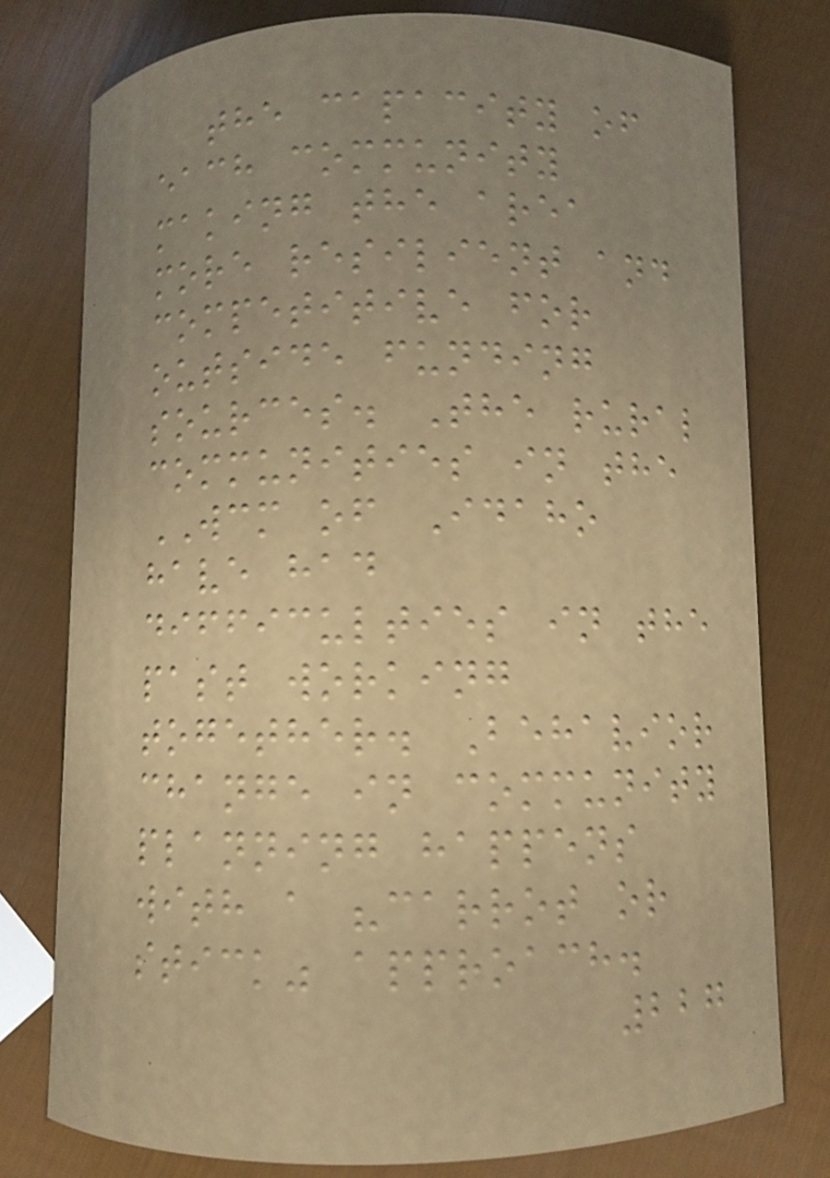the capacity of
each community
making the area
more resilient and
competitive for
outside funding
sources. The rural
communities in the
WCM of Idaho
have had
difficulties in the
past working
together. Behavior
change in community
planning happens
with a "carrot or
stick" approach.
227
